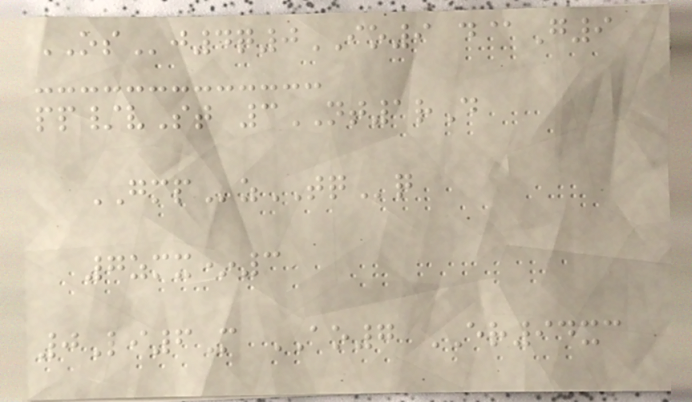OSj4q0IO9 d@G9
pp/vSt 3NT1rD
GMPzTQq
7zmx*3
0Li6M AO7 ER94xc
